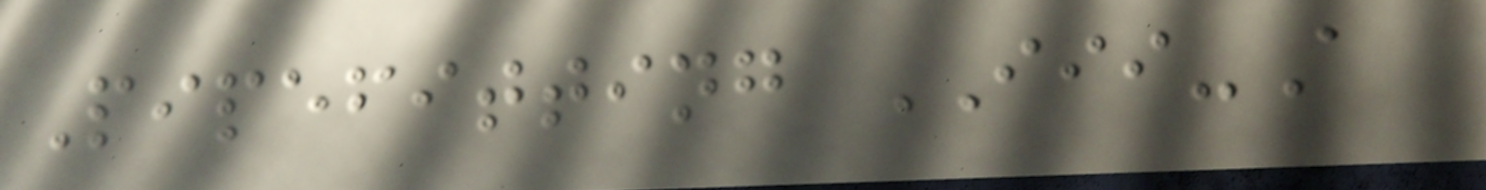Pipefitting III-A
